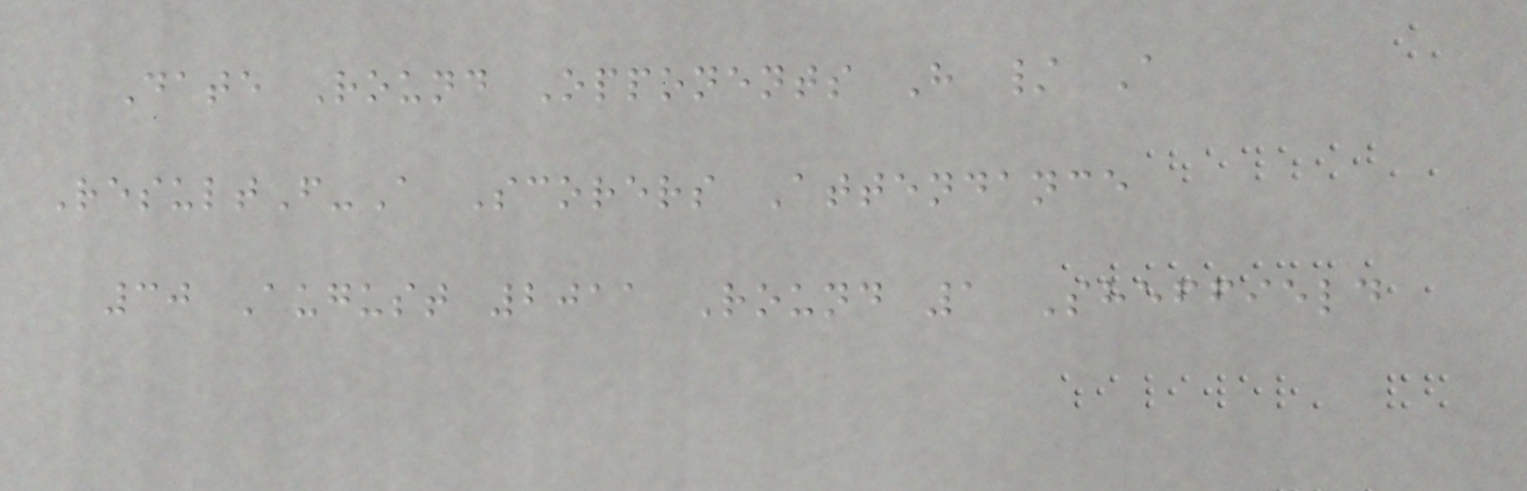Date Round Opponents H / A
ResultF-A Scorers Attendance
30 August 2011 Round 1 Sheffield
